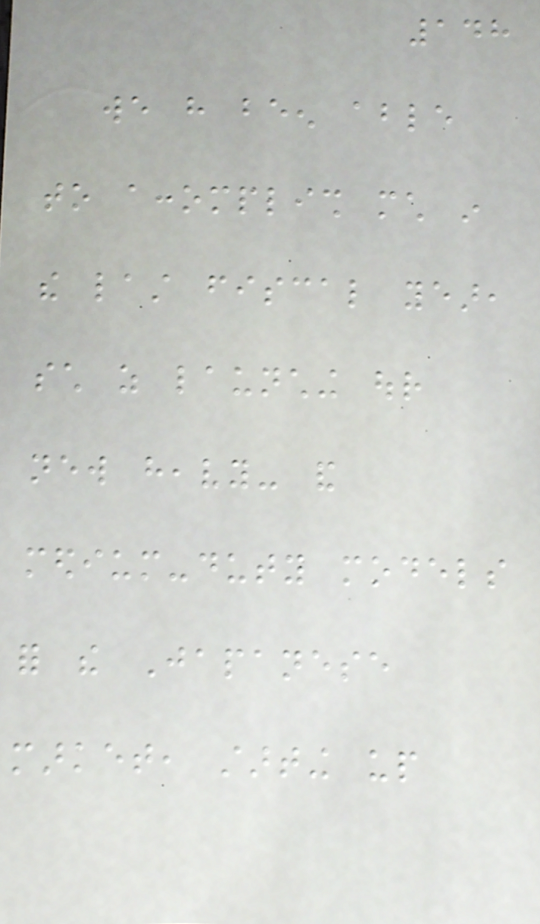148
we have been able
to accomplish much in
the last fiscal year,
such as launching our
new heavy- and
medium-duty models
for the Japanese
market, starting up
